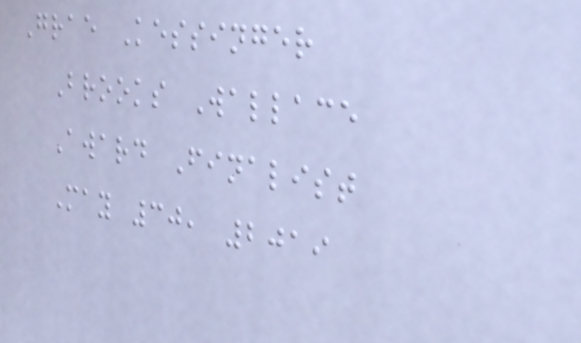Grae Kessinger
Brooks Wallace
Award Finalist
May 30, 2019
